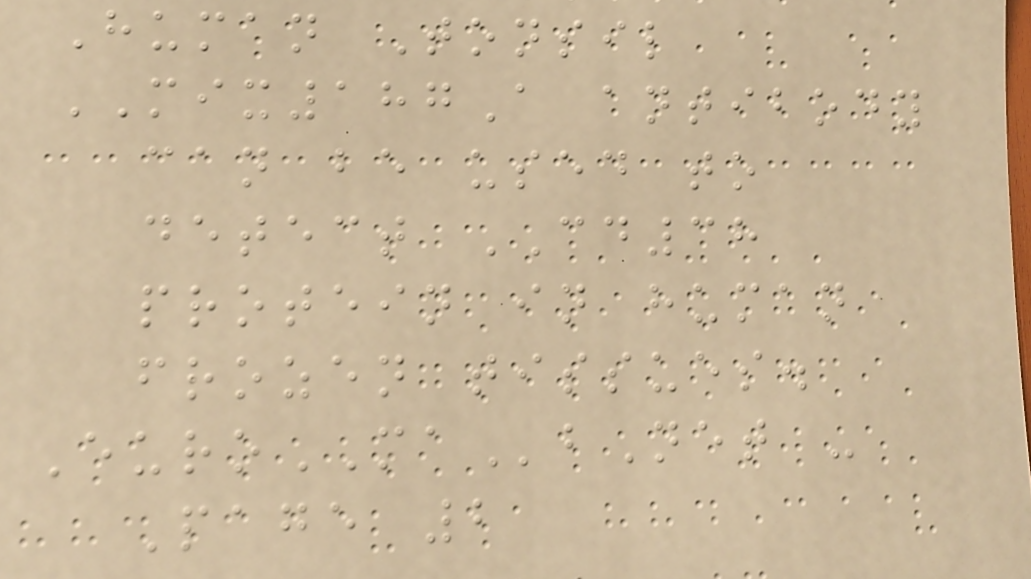Human Tonsil
MIX187A antibody
can be used to
detect CD38
protein in human
frozen tissues.
EuroMAbNet -
Page 2
